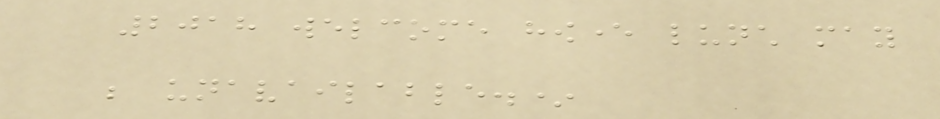2018 welcome however lunch may
be unavailable.*
